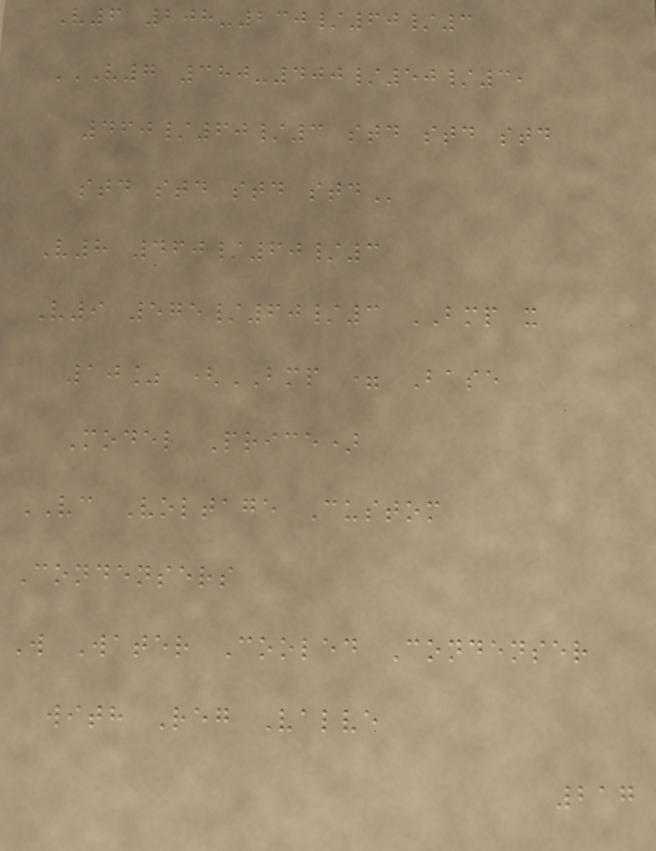V6 208-230/60/3
V7 380-400/50/3,
460/60/3 STD STD STD
STD STD STD STD
V8 460/60/3
V9 575/60/3 BMP x
10% (BMP = Base
Model Price)
VC Voltage Custom
Condensers
W Water Cooled Condenser
with Reg Valve
217
